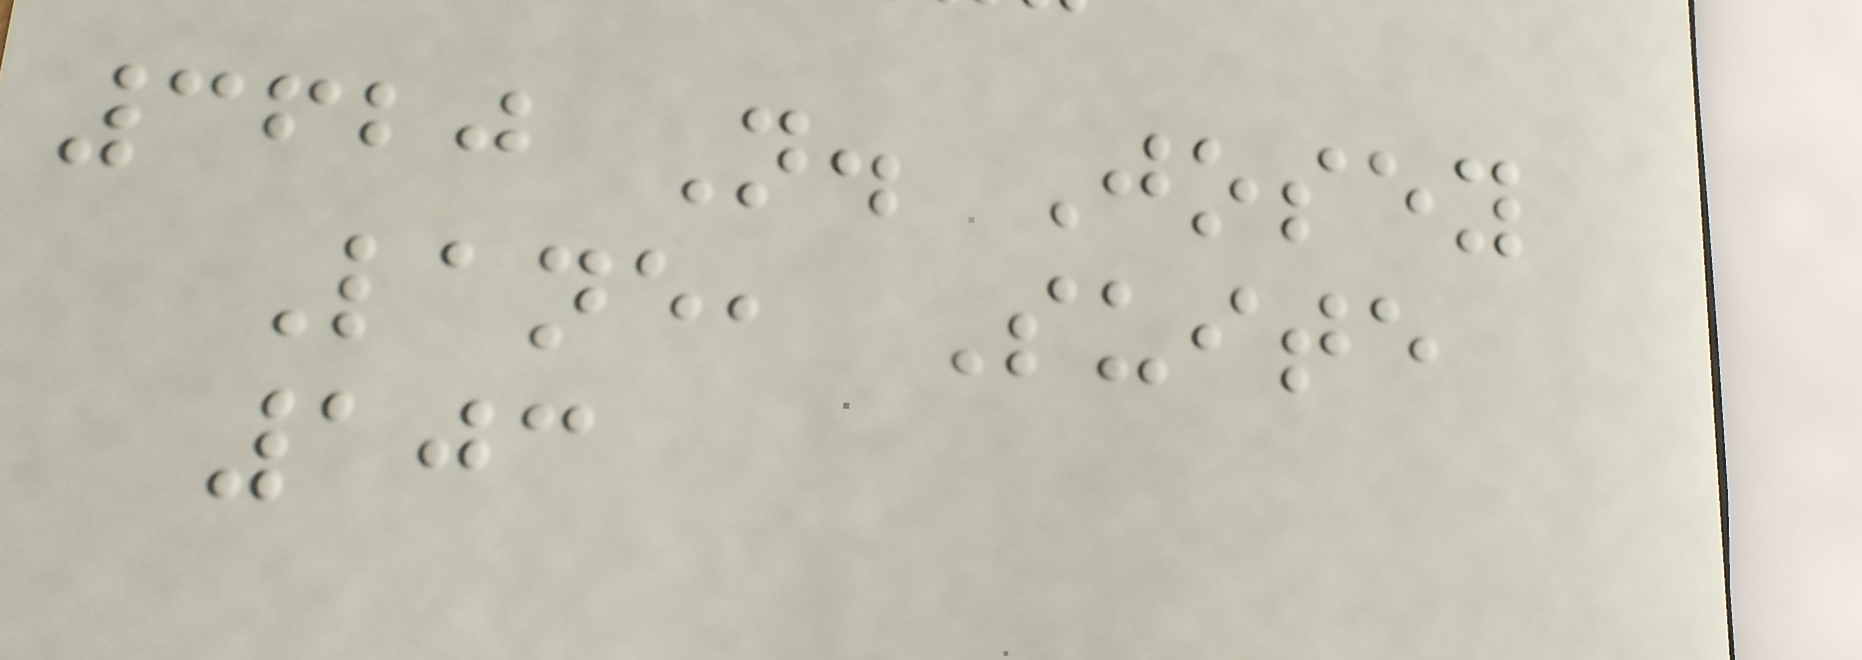3620 N. Josey
Lane, Suite
103
